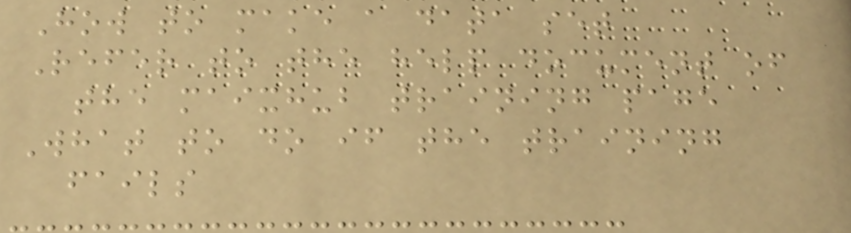How to make a data set
Refer to the help document of
the maixhub training page
What to do if the training
fails
